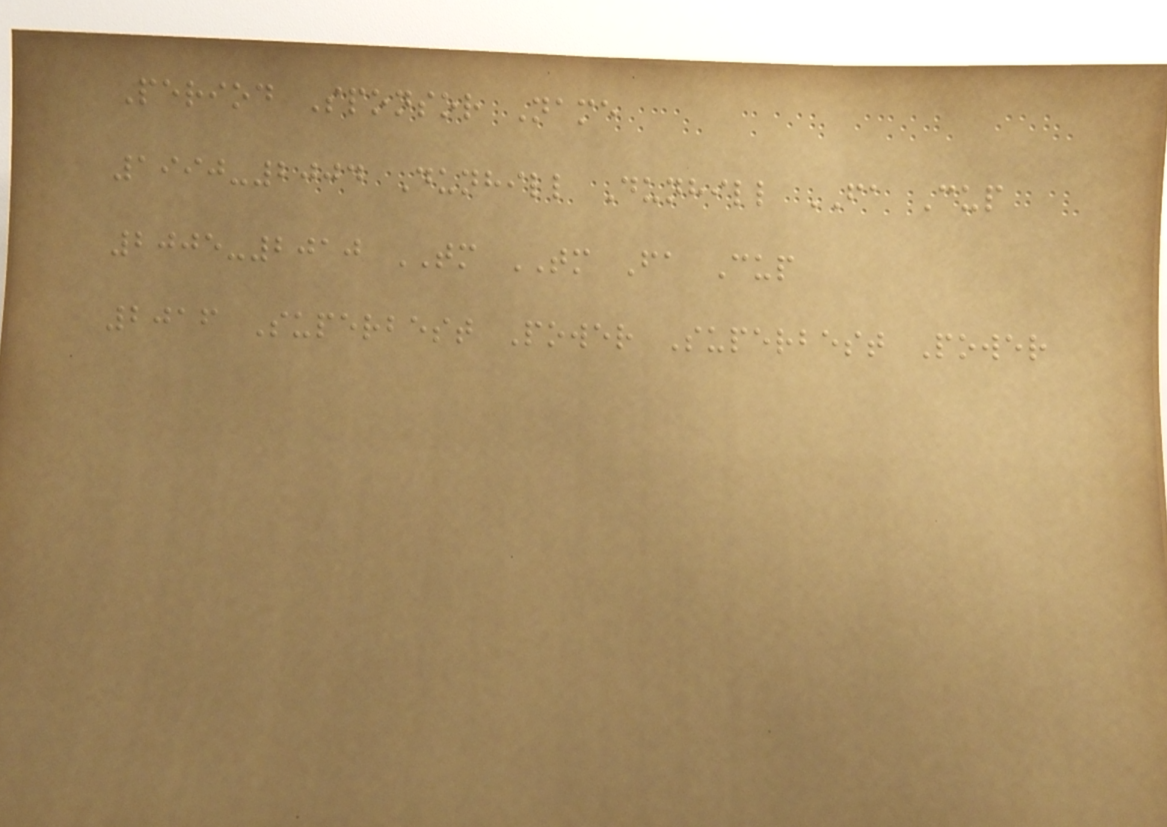Period Sponsor Name
1990-2004 Dunhill Dunhill FA Cup
2005-2010 TM TM Fa Cup
2016 Superbest Power Superbest Power
